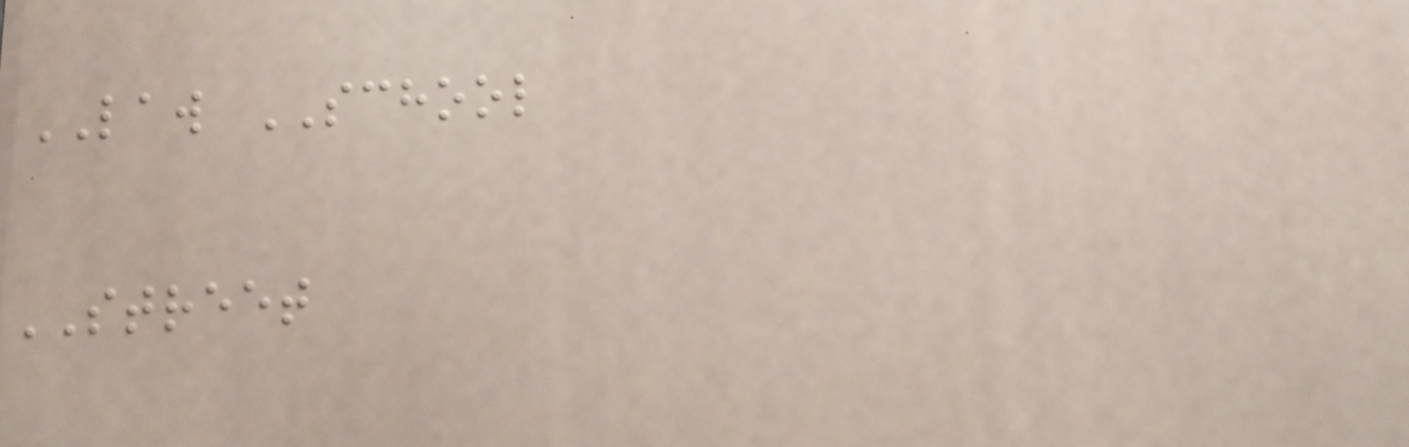LAW SCHOOL
STREET
